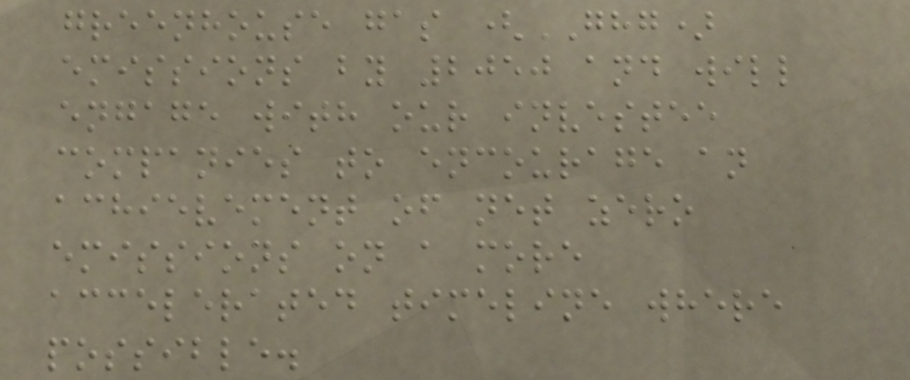greenhouse gas (GHG)
emissions by 2050 and will
engage with our investee
companies to encourage an
achievement of net zero
emissions on a more
accelerated timeline where
possible.
